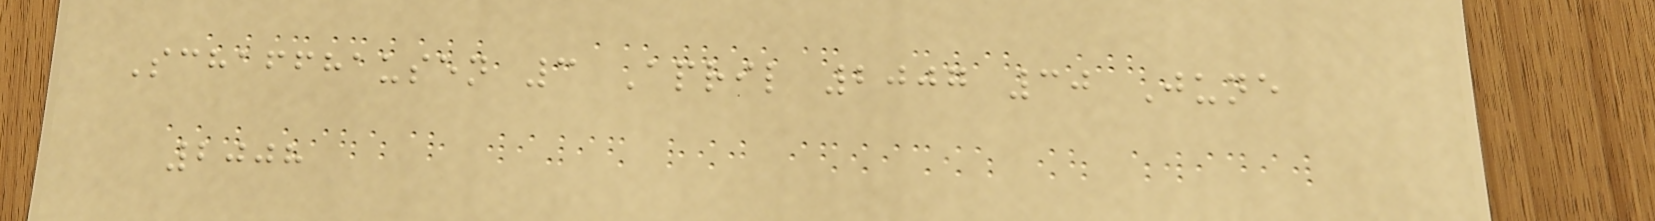Schaffhausen 3 April 2007 30 June
2008
